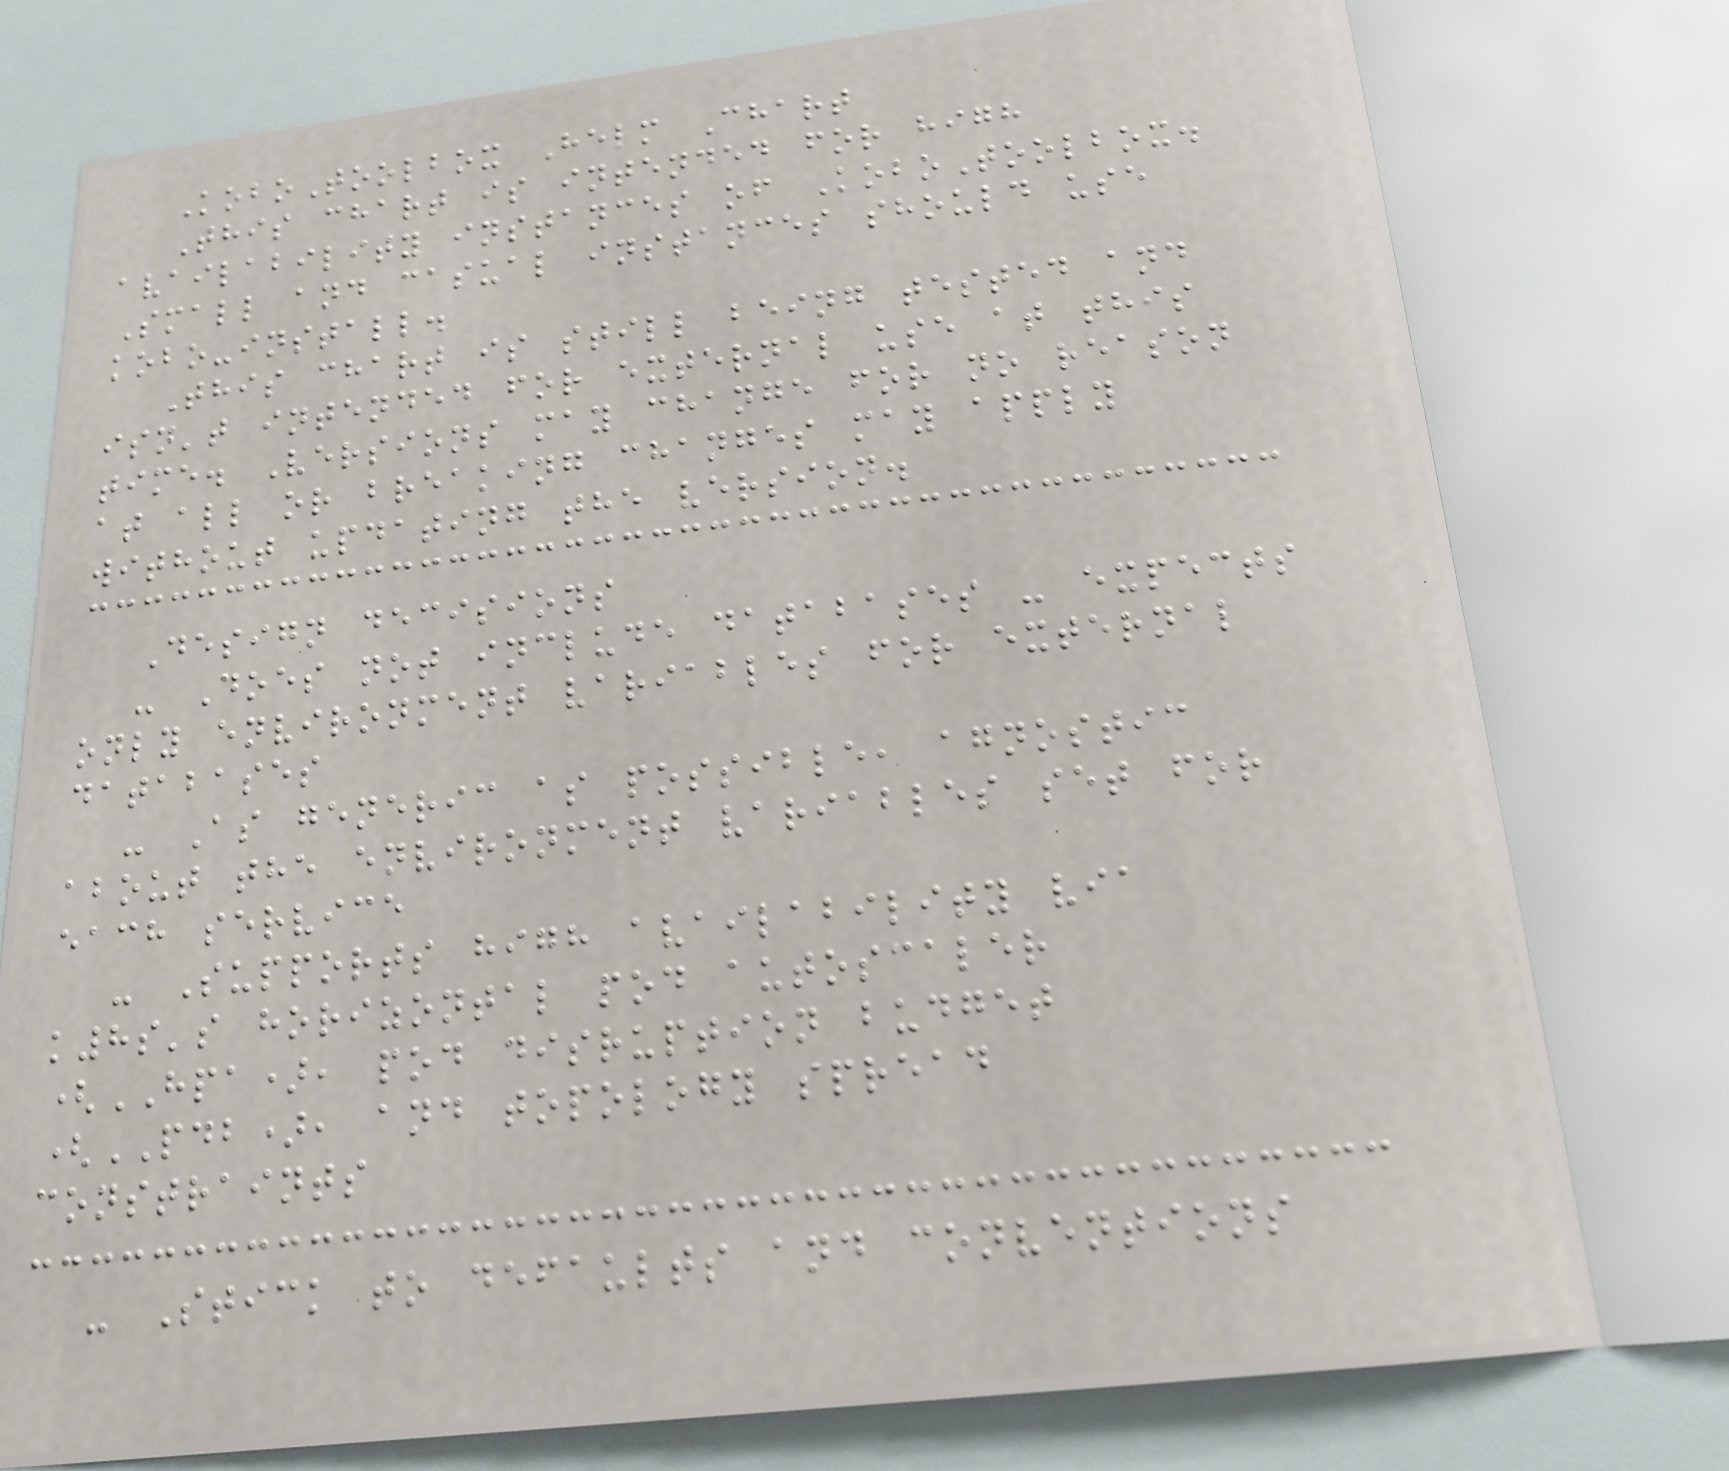KoboToolbox Helm Chart
This chart is intended for high
availability instances of KoboToolbox.
Small and casual instances should use
kobo-install.
This chart is still being tested and
isn't intended for external use at this
time. Versions may change for no reason
at all or breaking changes may apply
without updating the version.
Design decisions
- Does not include databases - expects
only environment variables for external
databases
- As generic as possible, agnostic
about the environment variables set for
each service
- Supports high availability via
k8s's horizontal pod autoscaler
(HPA), pod disruption budget
(PDB), and topology spread
constraints
- Stick to defaults and conventions
